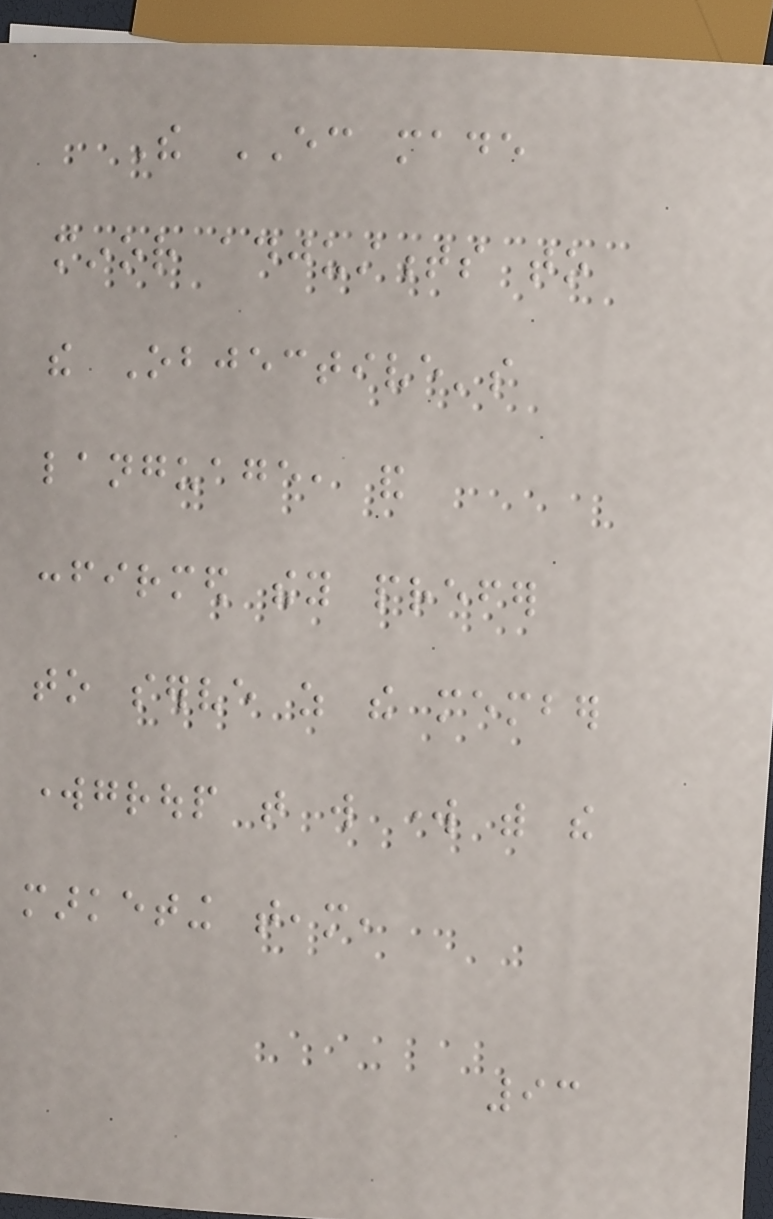The EC made
minor adjustments to
the Objective's
language, and
confirmed they prefer
to serve as the member
workgroup that will work with the
marketing team,
93
